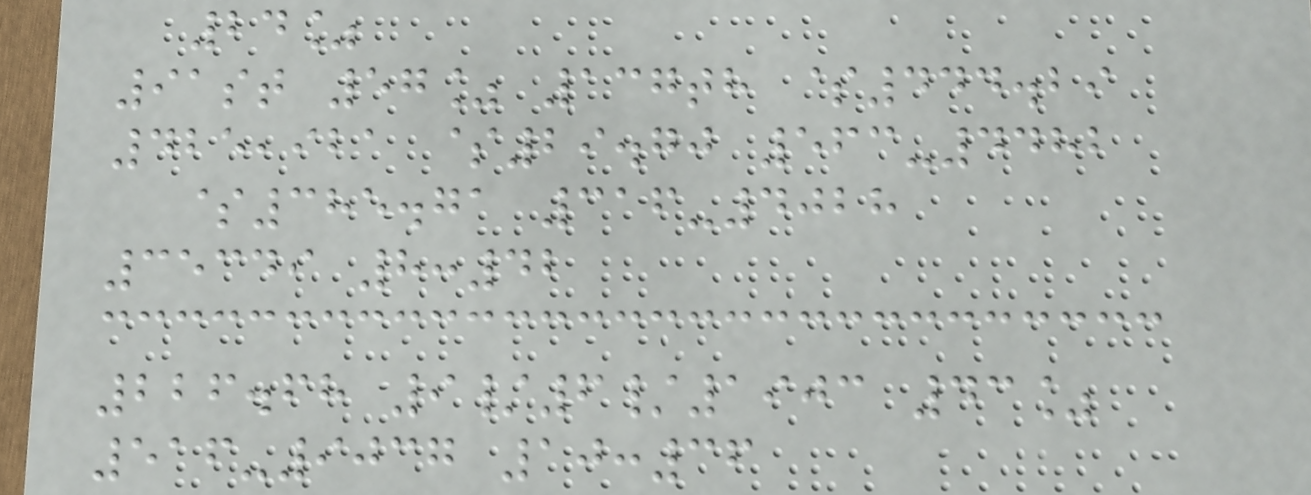24%
91st 57% 137th $444.29
425,921 $29.70 563-4482
$385.71 316-4028
35349 8:42
226.68 9/6/1903 43%
516-9037 10:36
